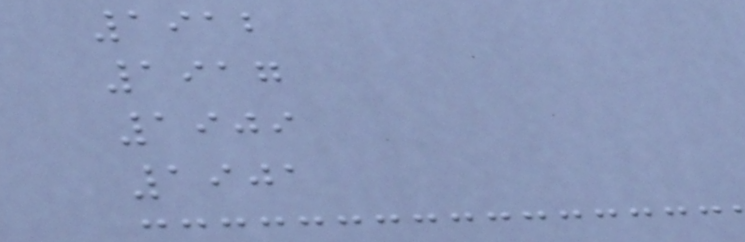1912
1917
1909
1901
